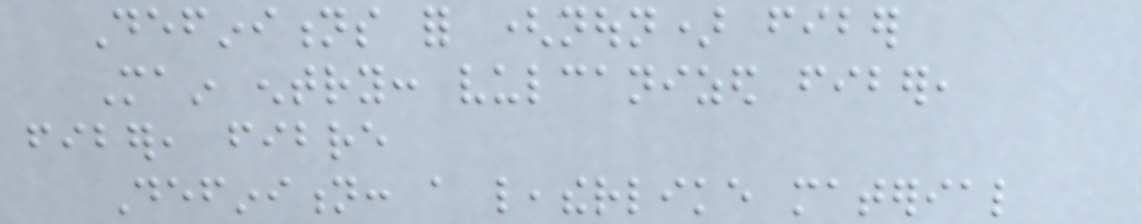Definitions for (noun) fiber
Main entry: vulcanized fiber,
fiber, fibre
Definition: a leatherlike material
